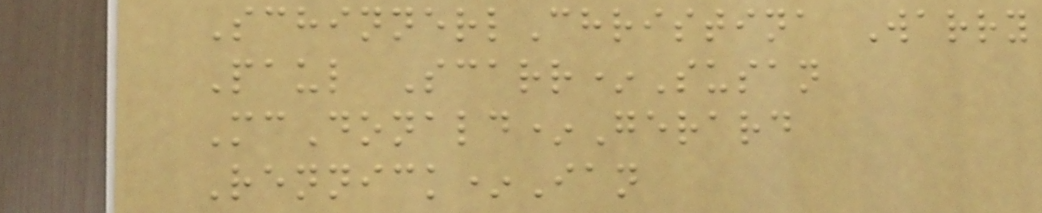SchinnerlChristina Warry
Paul Scarr*Susan
McDonald*Gerard
Rennick*Ian
